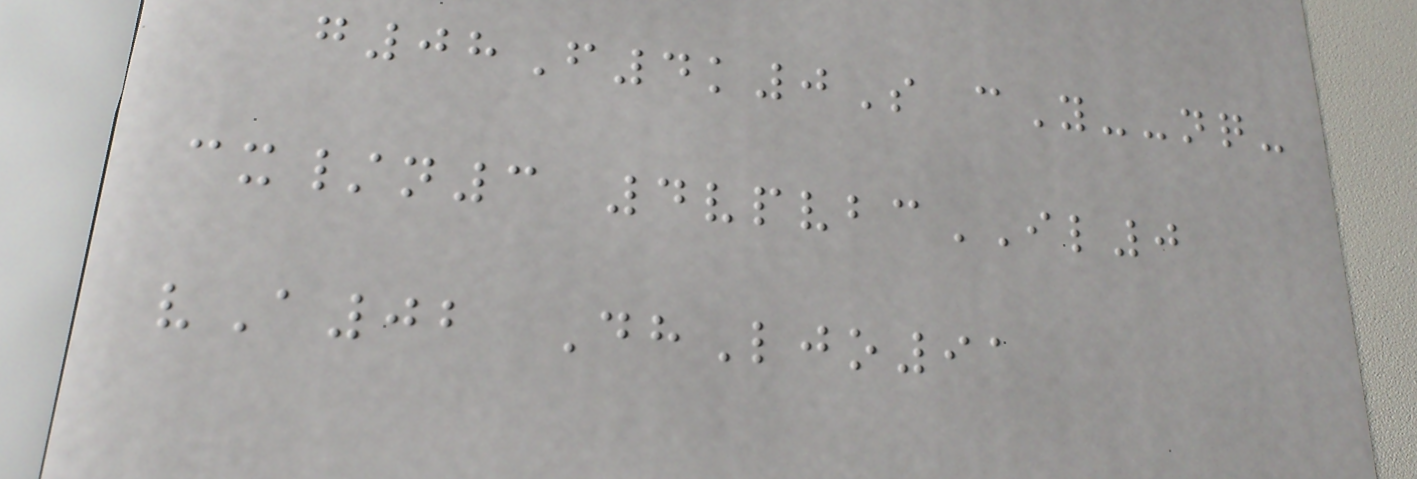g08F4k0S cY--nq-
cx/n3 4vpvbcIL0
vA02 DhLjo91
